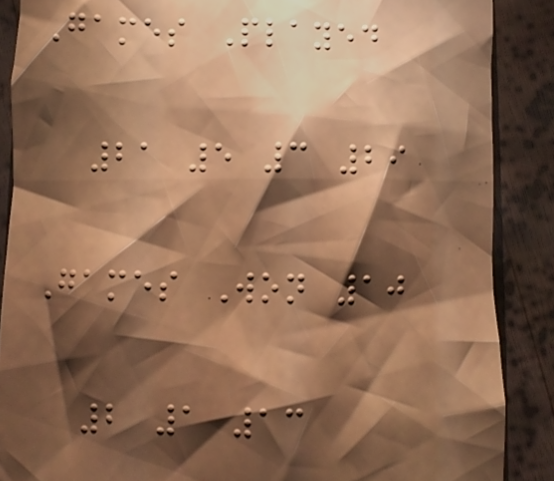Games Played
21 5 3 29
Games Won 10
2 1 13
